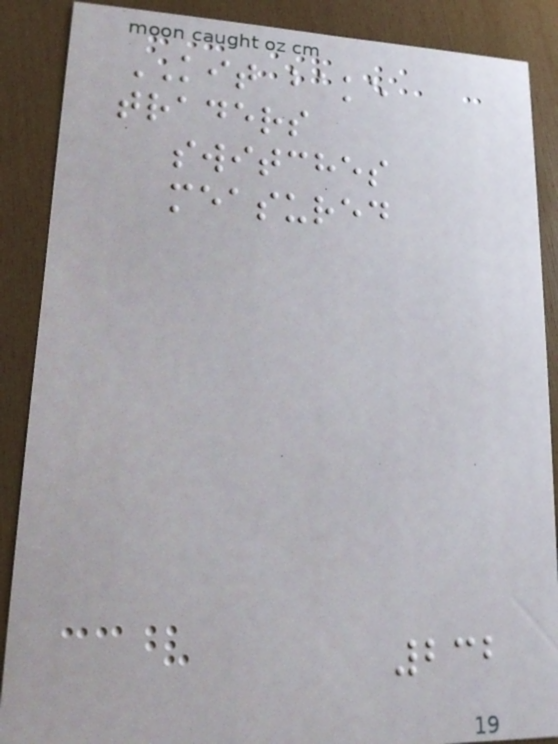KIT bake
traders
switches
measured
232
